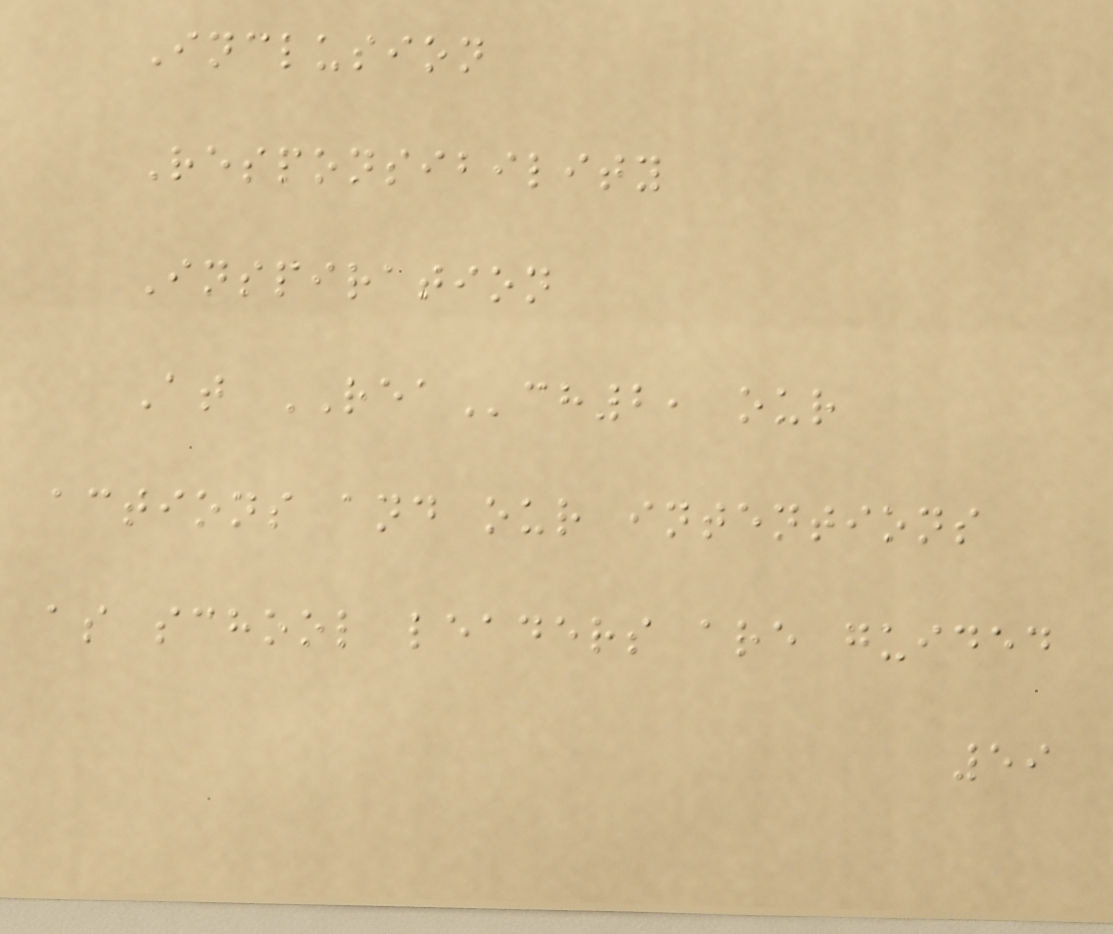Inclusion
Responsibility
Inspiration
At REAch2, our
actions and our intentions
as school leaders are guided
59
